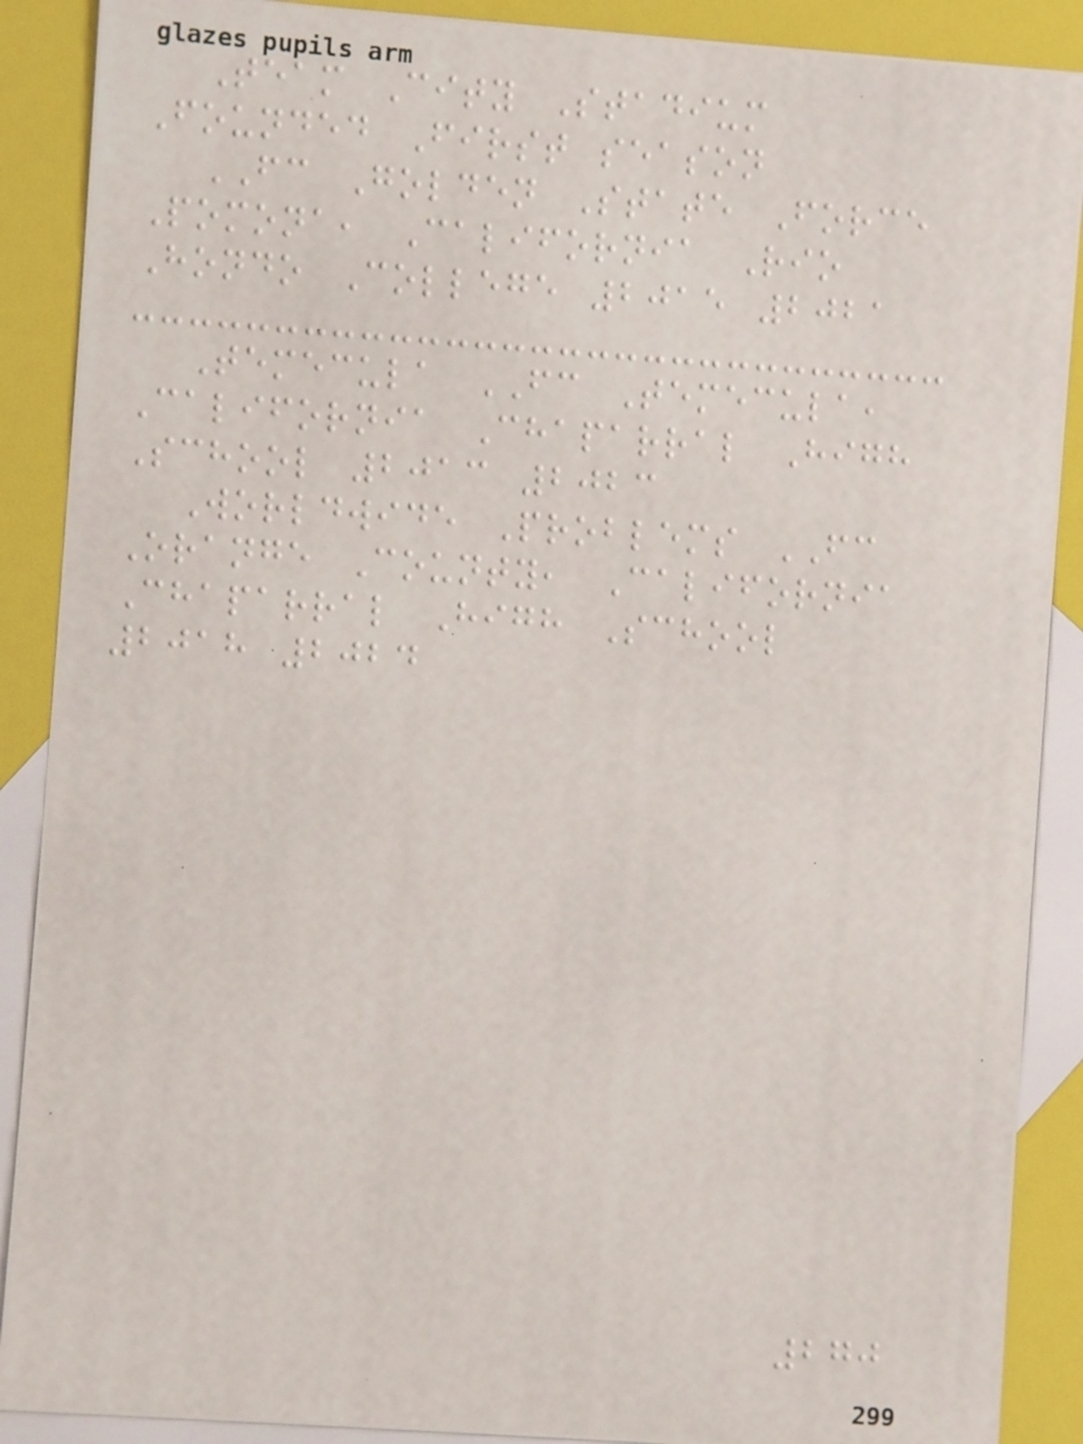Team City Stadium
Founded First season
FC Golden State Force
Pomona, California Rio
Hondo College 2015 2021
Temecula FC Temecula,
California Chaparral High
School 2013 2023
Worldwide Problems FC
Orange County, California
Chaparral High School
2018 2024
270
